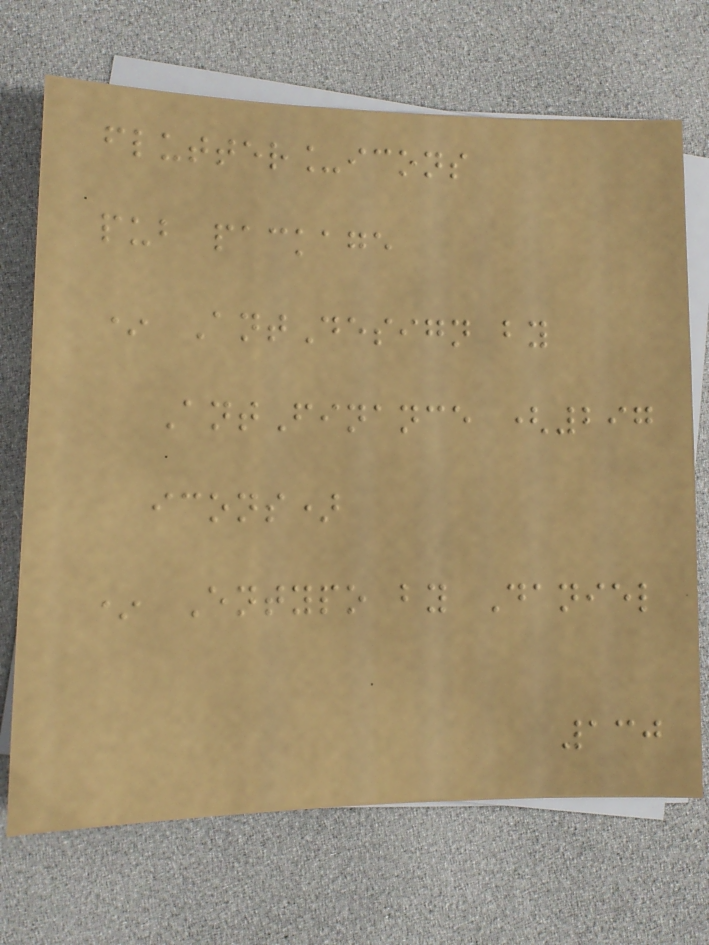flutter_icons
pub package
* AntDesign by
AntFinance (297
icons)
* Entypo by Daniel
130
